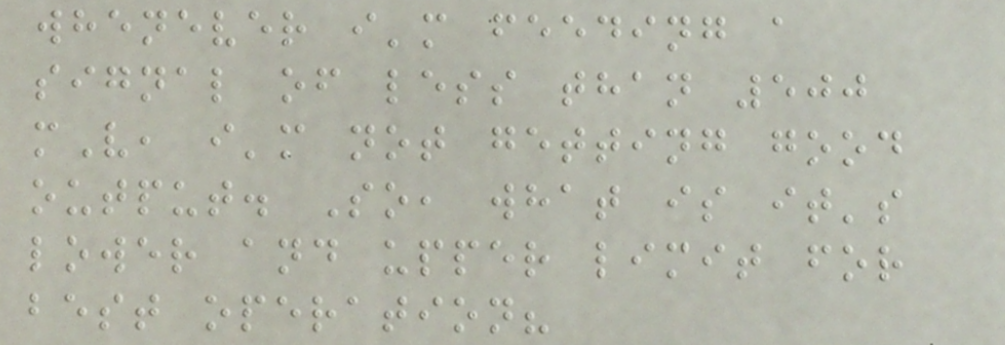whenever i'm feeding a
signal of less than 500
mV, i'm not getting good
output. So, what is it's
lower and upper limit for
best operation?
